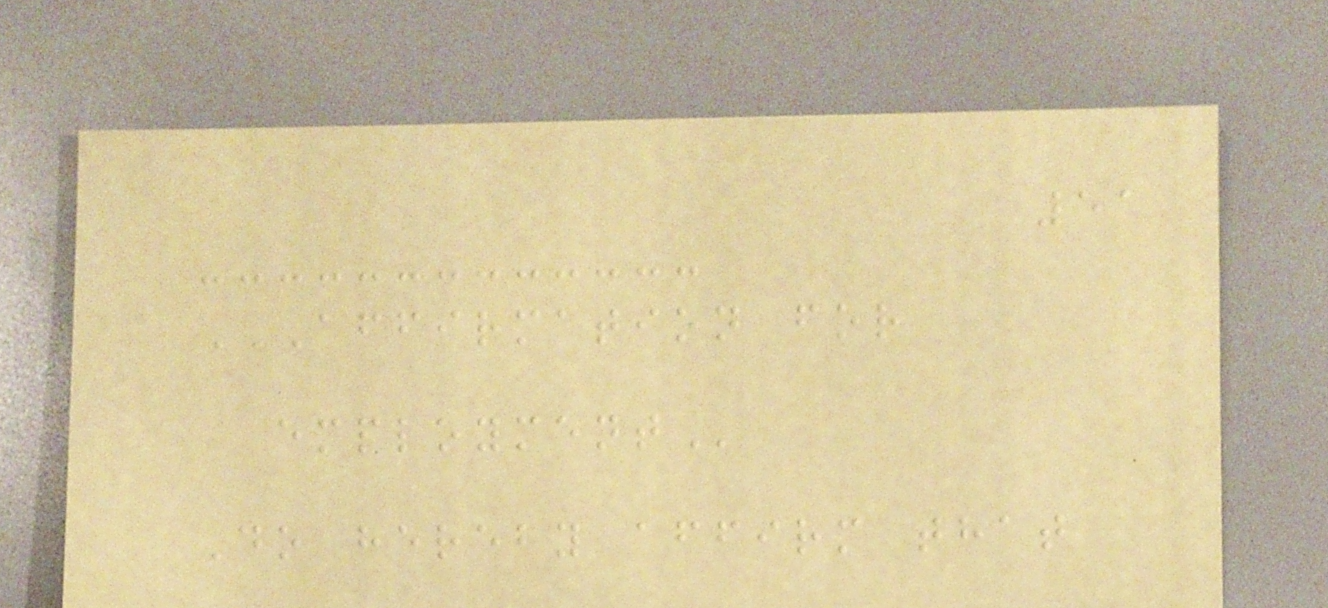51
AFFIRMATION FOR
EMPLOYMENT
Do hereby affirm that
